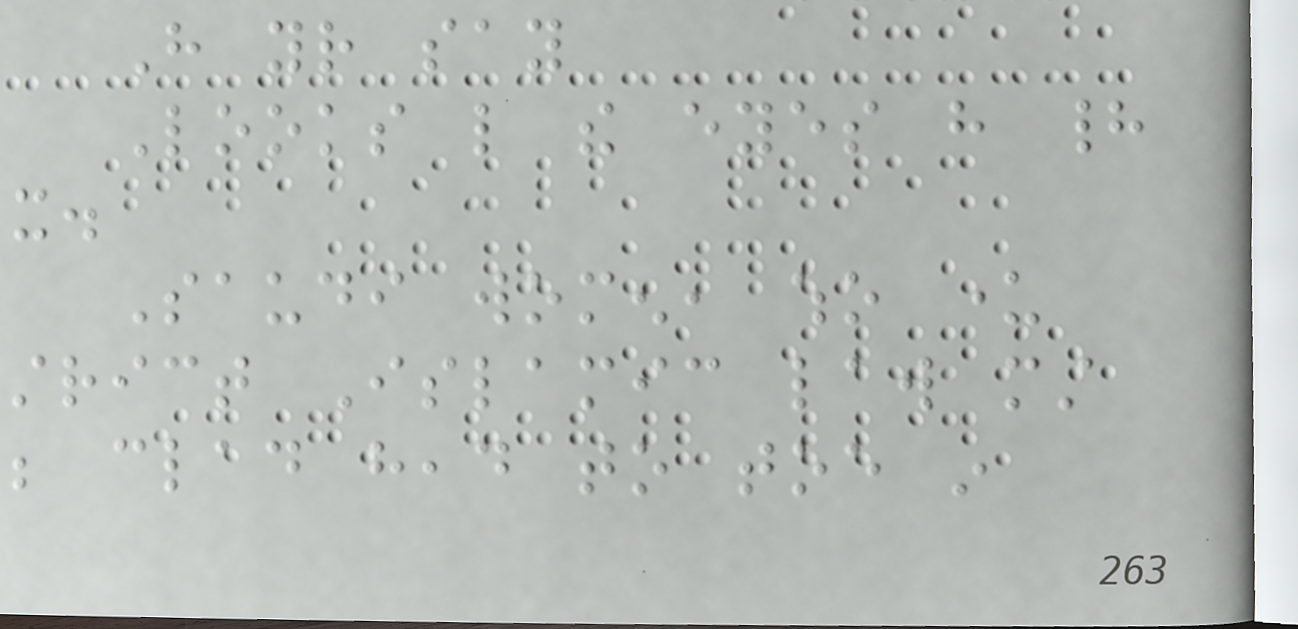Have your say
Looks like the eyes have had
it.
Saudi women, who under
strict Islamic law must
be clad head to toe in
